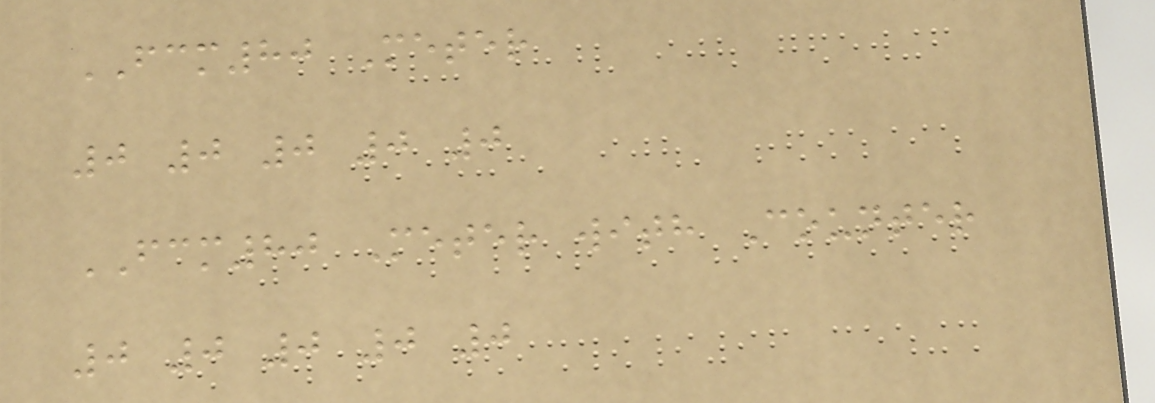FCM80 Meter
0 0 0 0 0
FCM80 Meter with Counter
0 0 0 0 0
